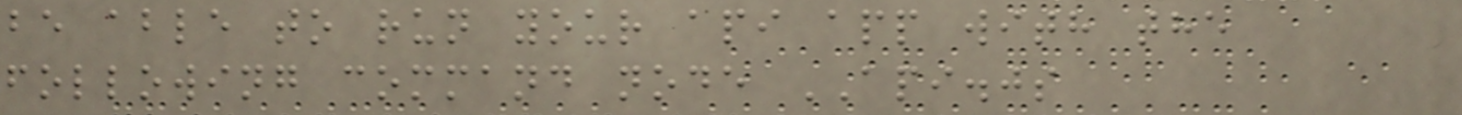be able to run your api app with the
following command node API.js
